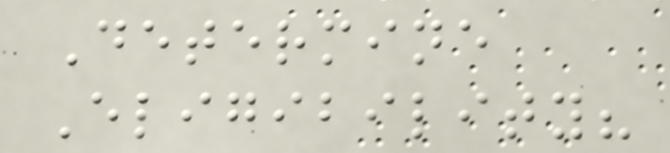Determine
Eligibility?
